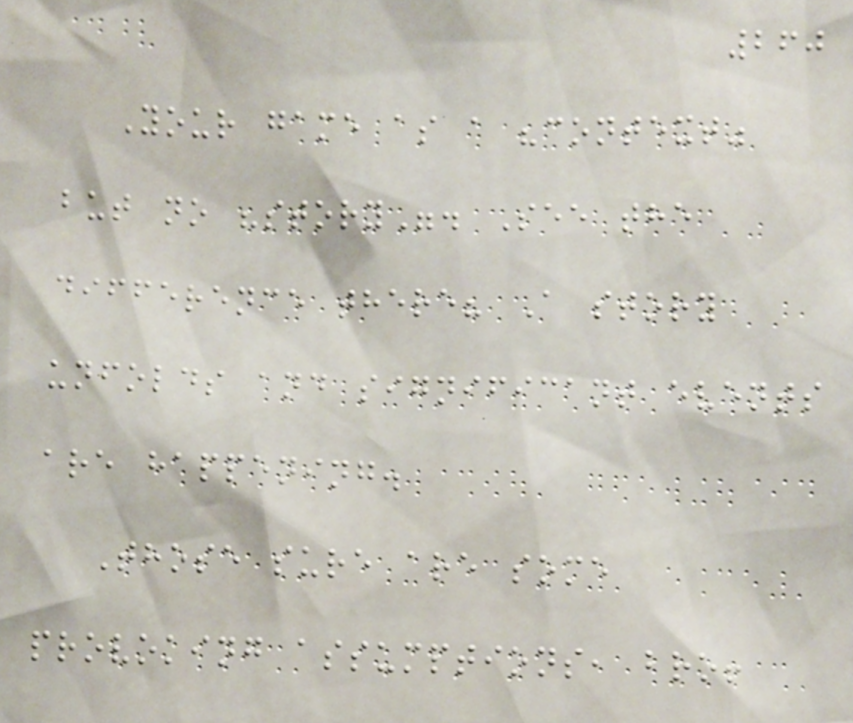260
Your game as a "context"
but no "story". See the
difference there? A story
unfolds and significant events
are happening.
Those sure are some
provoking assumptions, bro!
